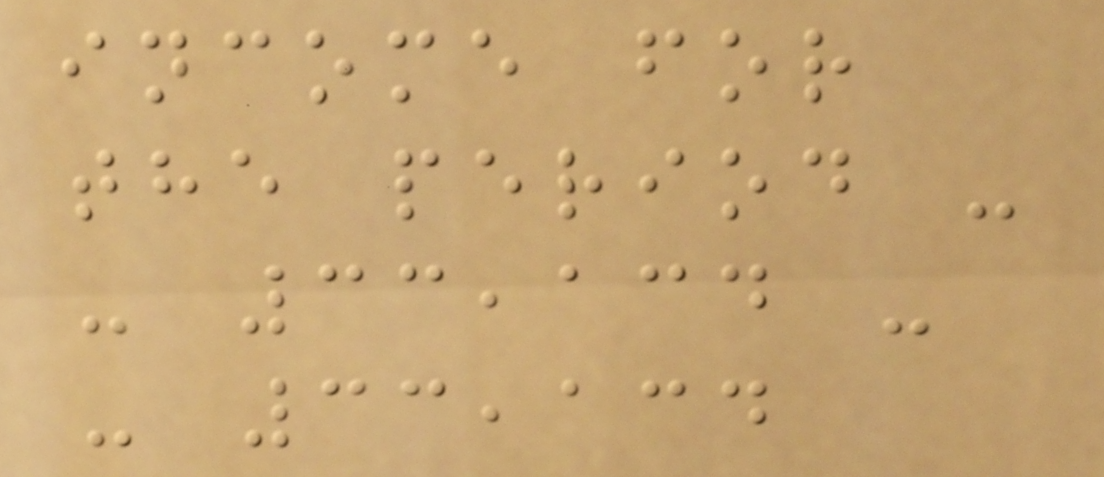income for
the period -
- 33,134 -
- 33,134
